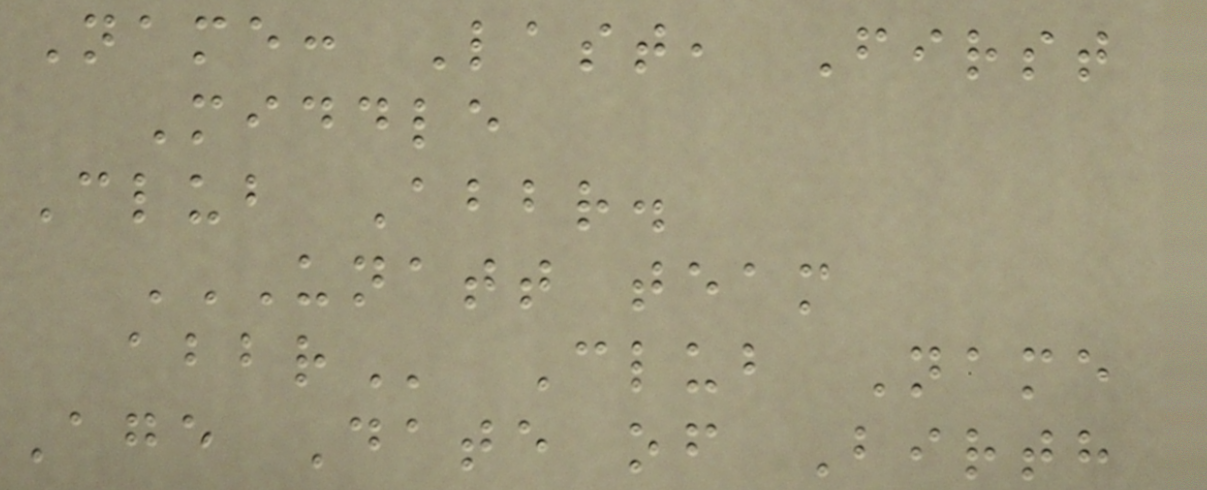Name: Last, First
Middle
Club Abbr.
UNATT TEAM
ABBR Club Name
Age Date of Birth
